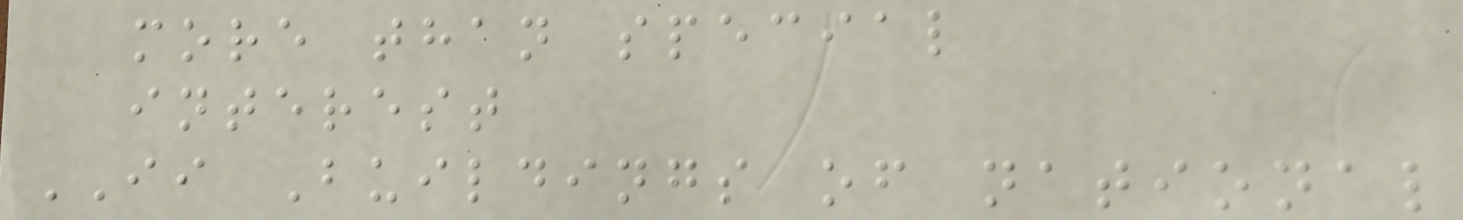more than special
interest
II Buildings of national
